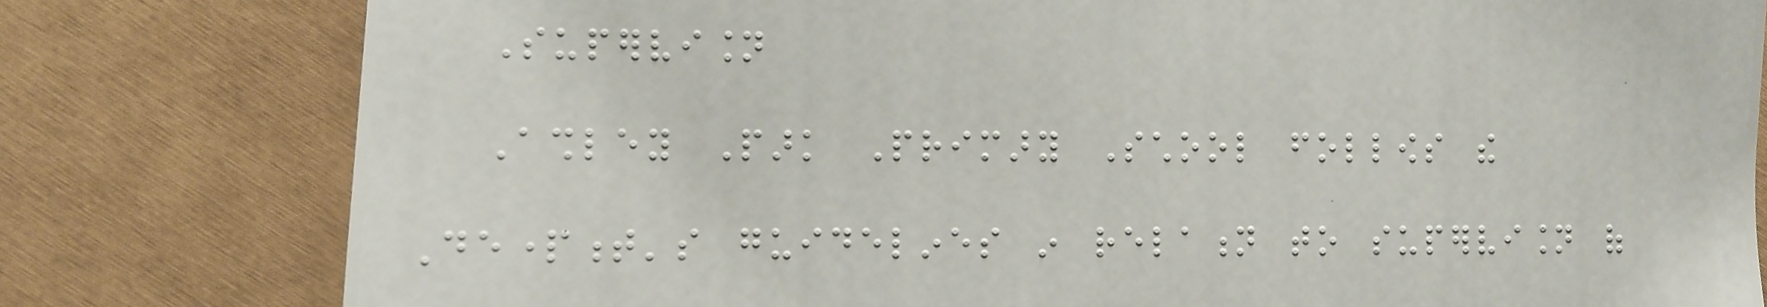Supervision
Ashley Park Primary School follows the
Department's guidelines in relation to supervision of
